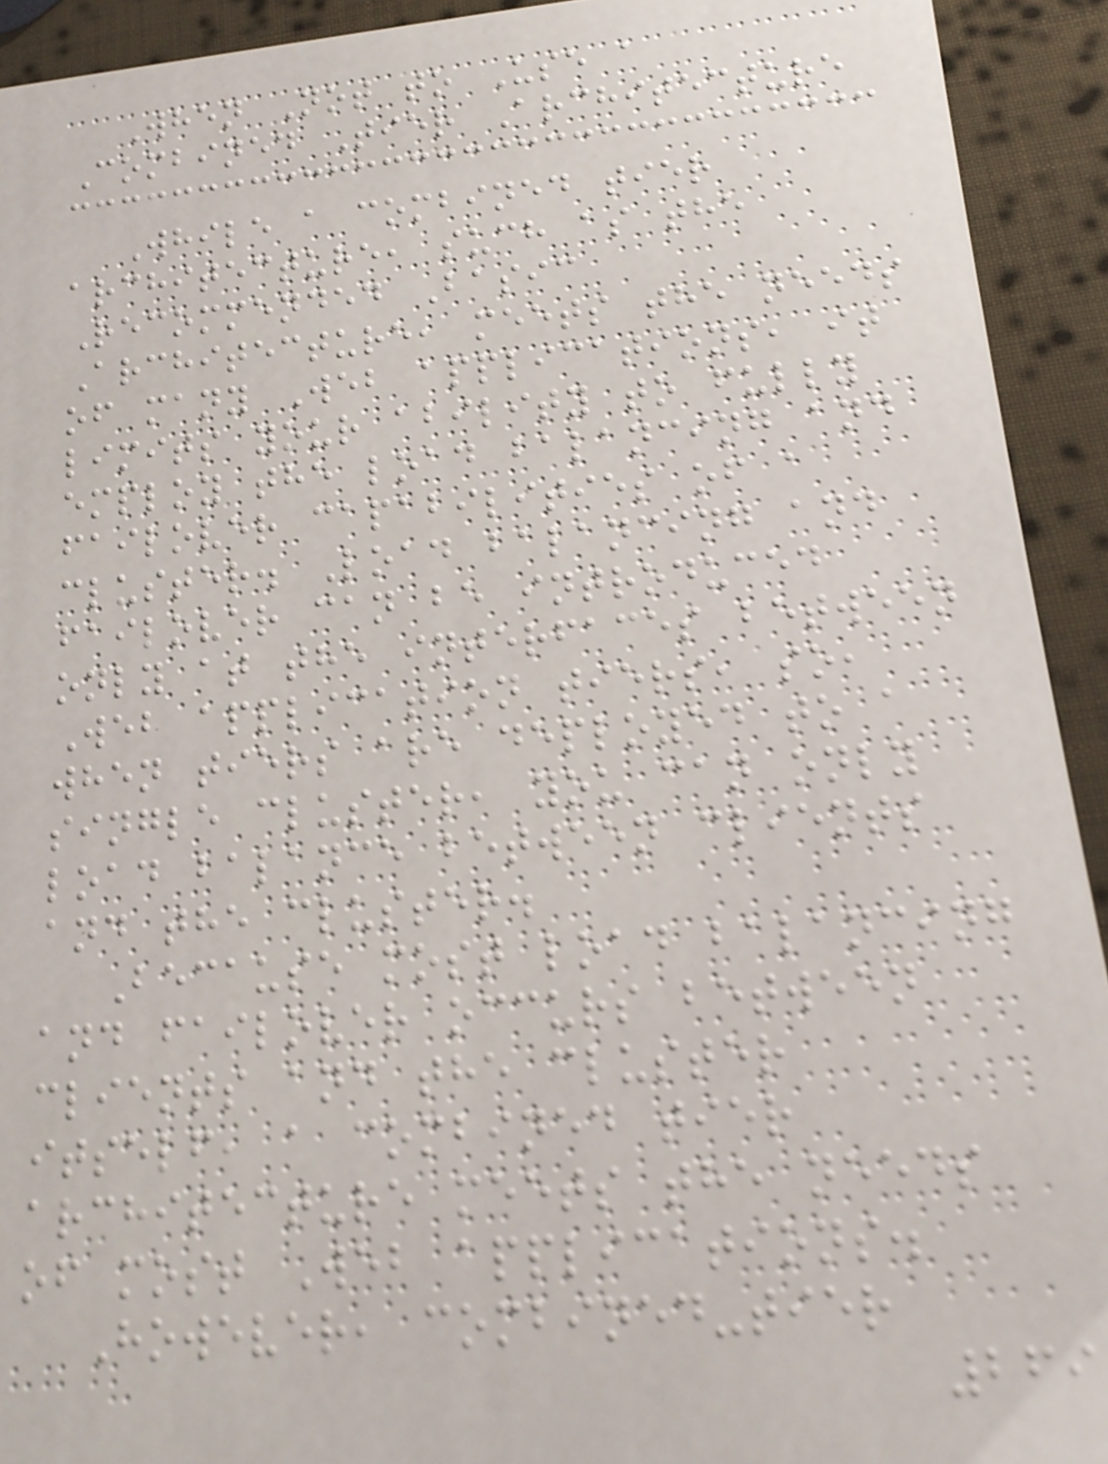When Not to Use a
Combined Tier Architecture
While a combined tier
architecture, such as the
Recommended Basic
Architecture, meets the needs
of many Web applications, it
limits your ability to fully
employ the load balancing and
failover capabilities of a
cluster. Load balancing and
failover can be introduced
only at the interfaces between
Web application tiers, so,
when tiers are deployed to a
single cluster, you can only
load balance between clients
and the cluster.
Because most load balancing
and failover occurs between
clients and the cluster
itself, a combined tier
architecture meets the needs
of most Web applications.
However, combined-tier
269
